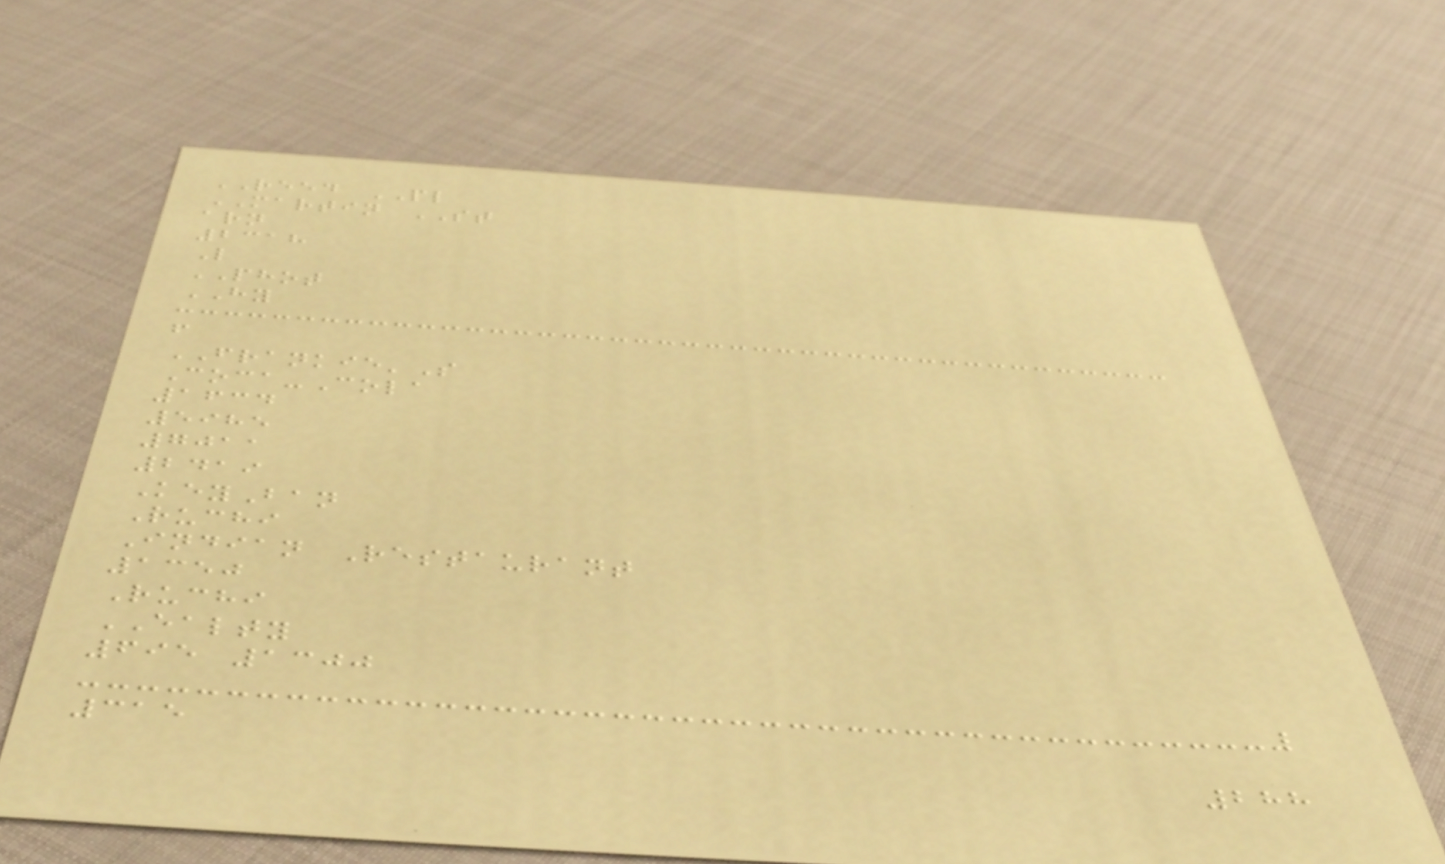REED PL
MARTIN ST
arn
2318
L
PHOT
HY
f
FRANKIE'S
Coca-Cola
1634
5985
7011
2419
KeyBan
Ruchi
Indian Restaurant
1350
Ruchi
EALTY
695 1300
315
288
